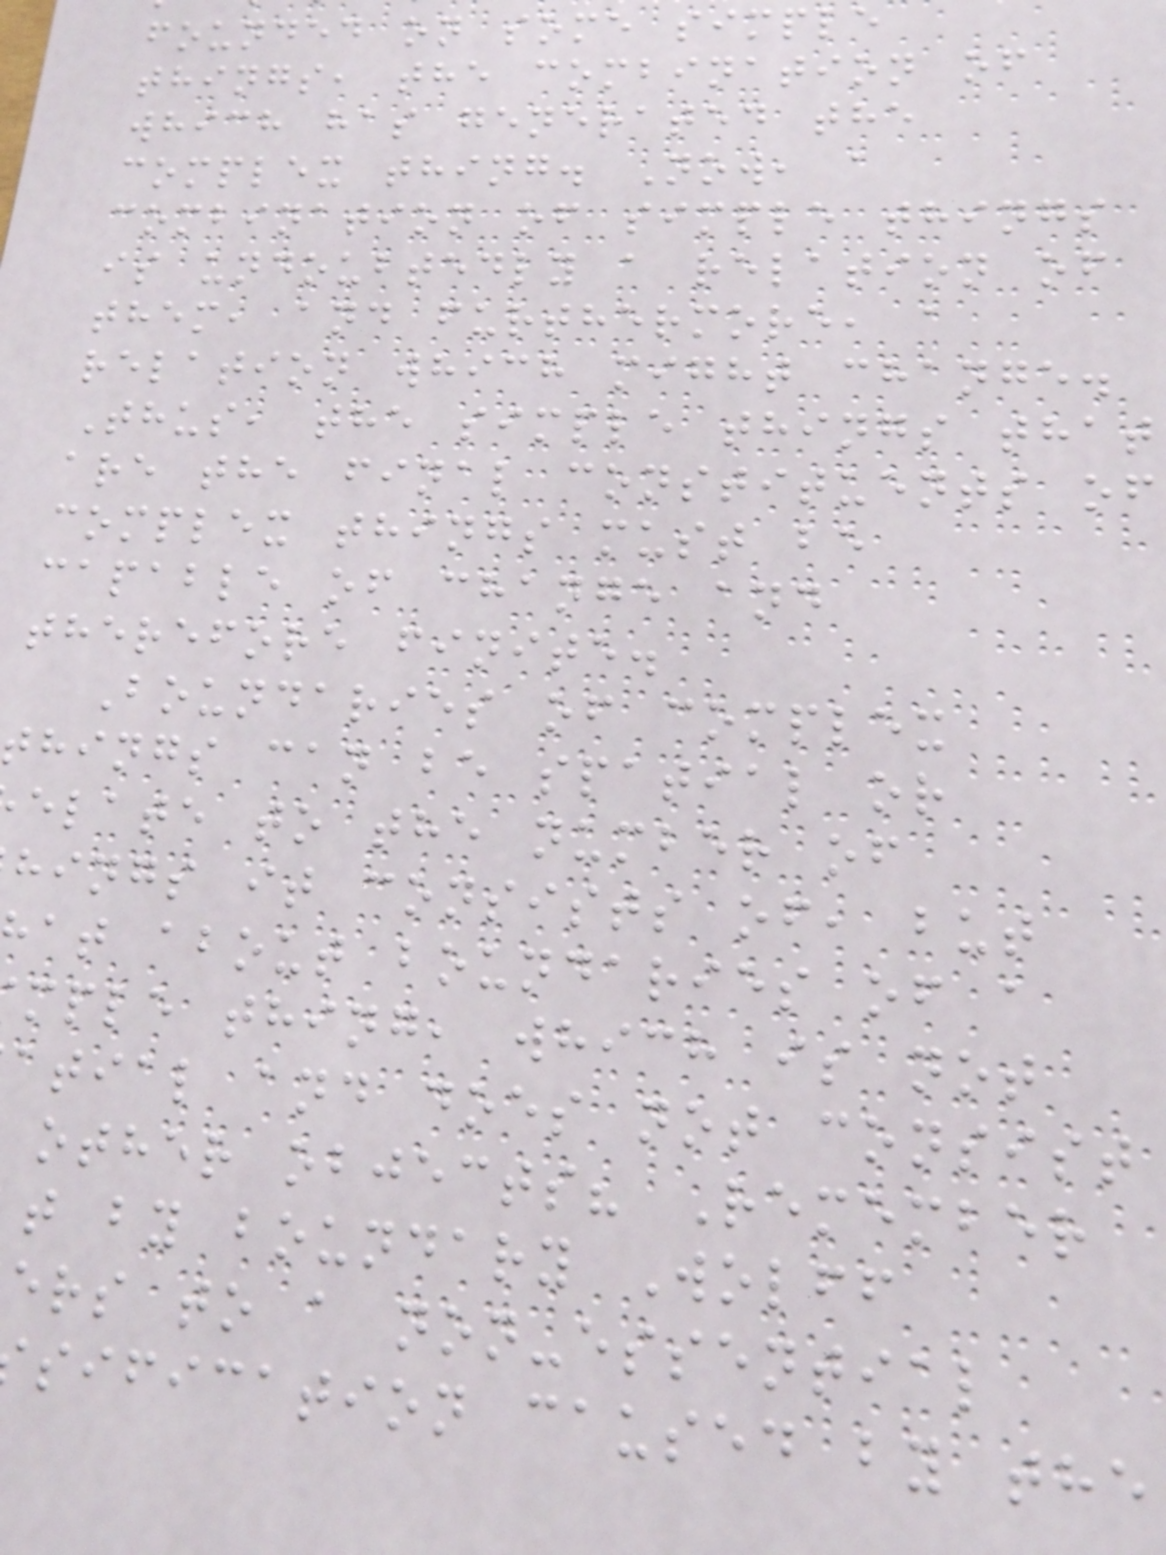founded on some simple
things, the combination of
which has generated the
complex thing. Now, a
combination of simple things
is undoubtedly a relation of
them, and furthermore, a
relation which might change.
Thus, the simple things that
are the final constituents of
complex things must be
capable of change and
therefore finite.
Boundaries of complex
things can be spatial or
elate to the number of
hings it consists of, but
at about boundaries of a
mple thing, which is not
atial and does not consist
other objects? Remember
t by boundary Wolff
ers to a non-essential
sification caused by the
